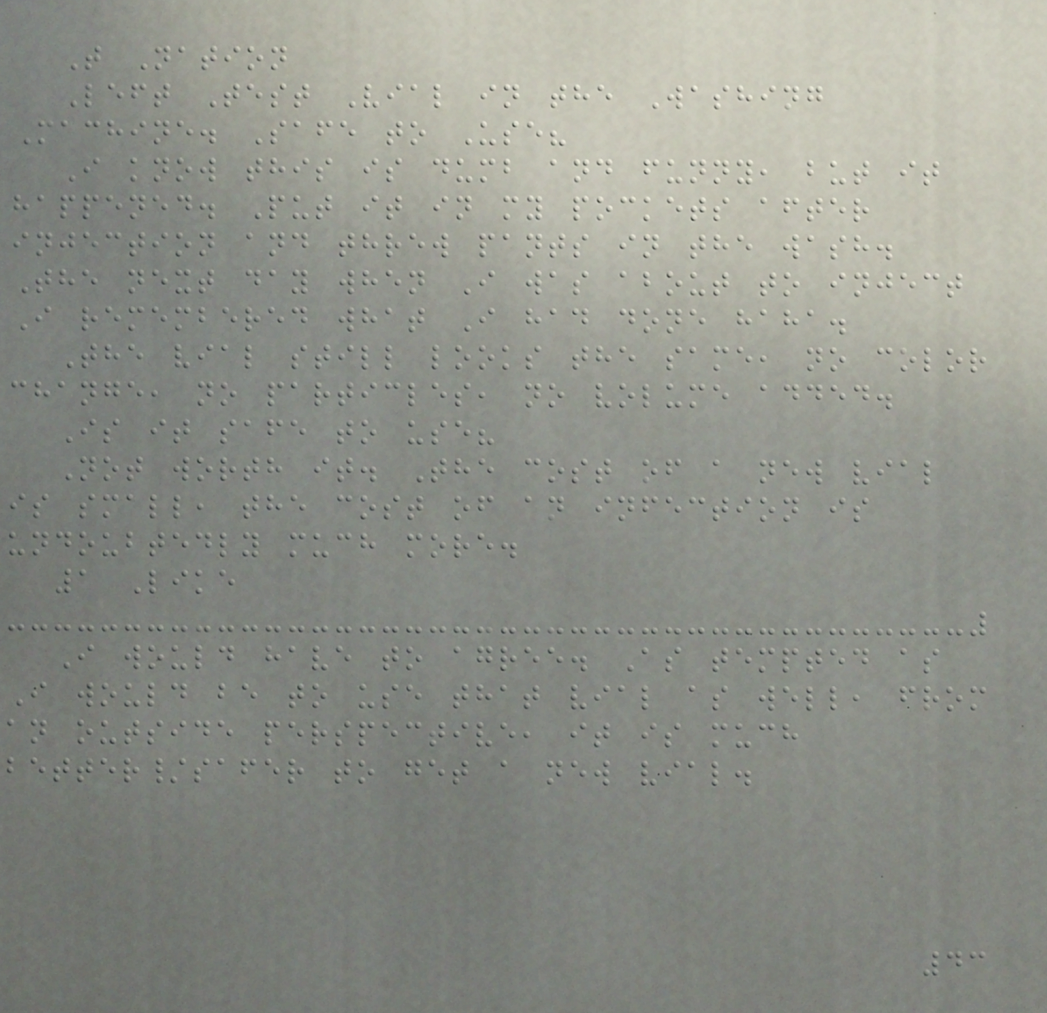T Nation
Left Test Vial in the Washing
Machine. Safe to Use?
I know this is dumb and funny, but it
happened. Put it in my pockets after
injection and threw pants in the wash.
The next day when I was about to inject
I remembered what I had done haha.
The vial still looks the same, no color
change, no particles, no volume added.
Is it safe to use?
Not worth it. The cost of a new vial
is small, the cost of an infection is
undoubtedly much more.
1 Like
I would have to agree. As tempted as
I would be to use that vial as well, from
an outside perspective, it is much
better/safer to get a new vial.
43
